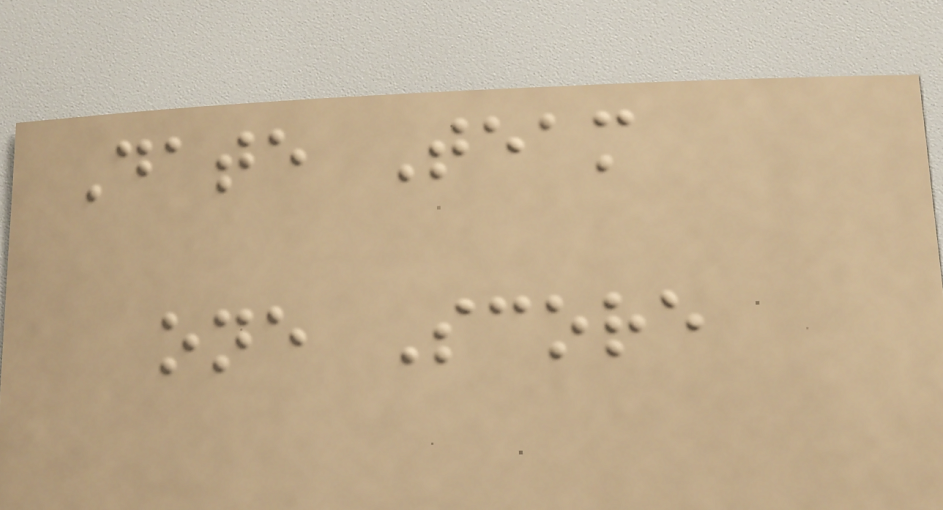Date Team
one Score
